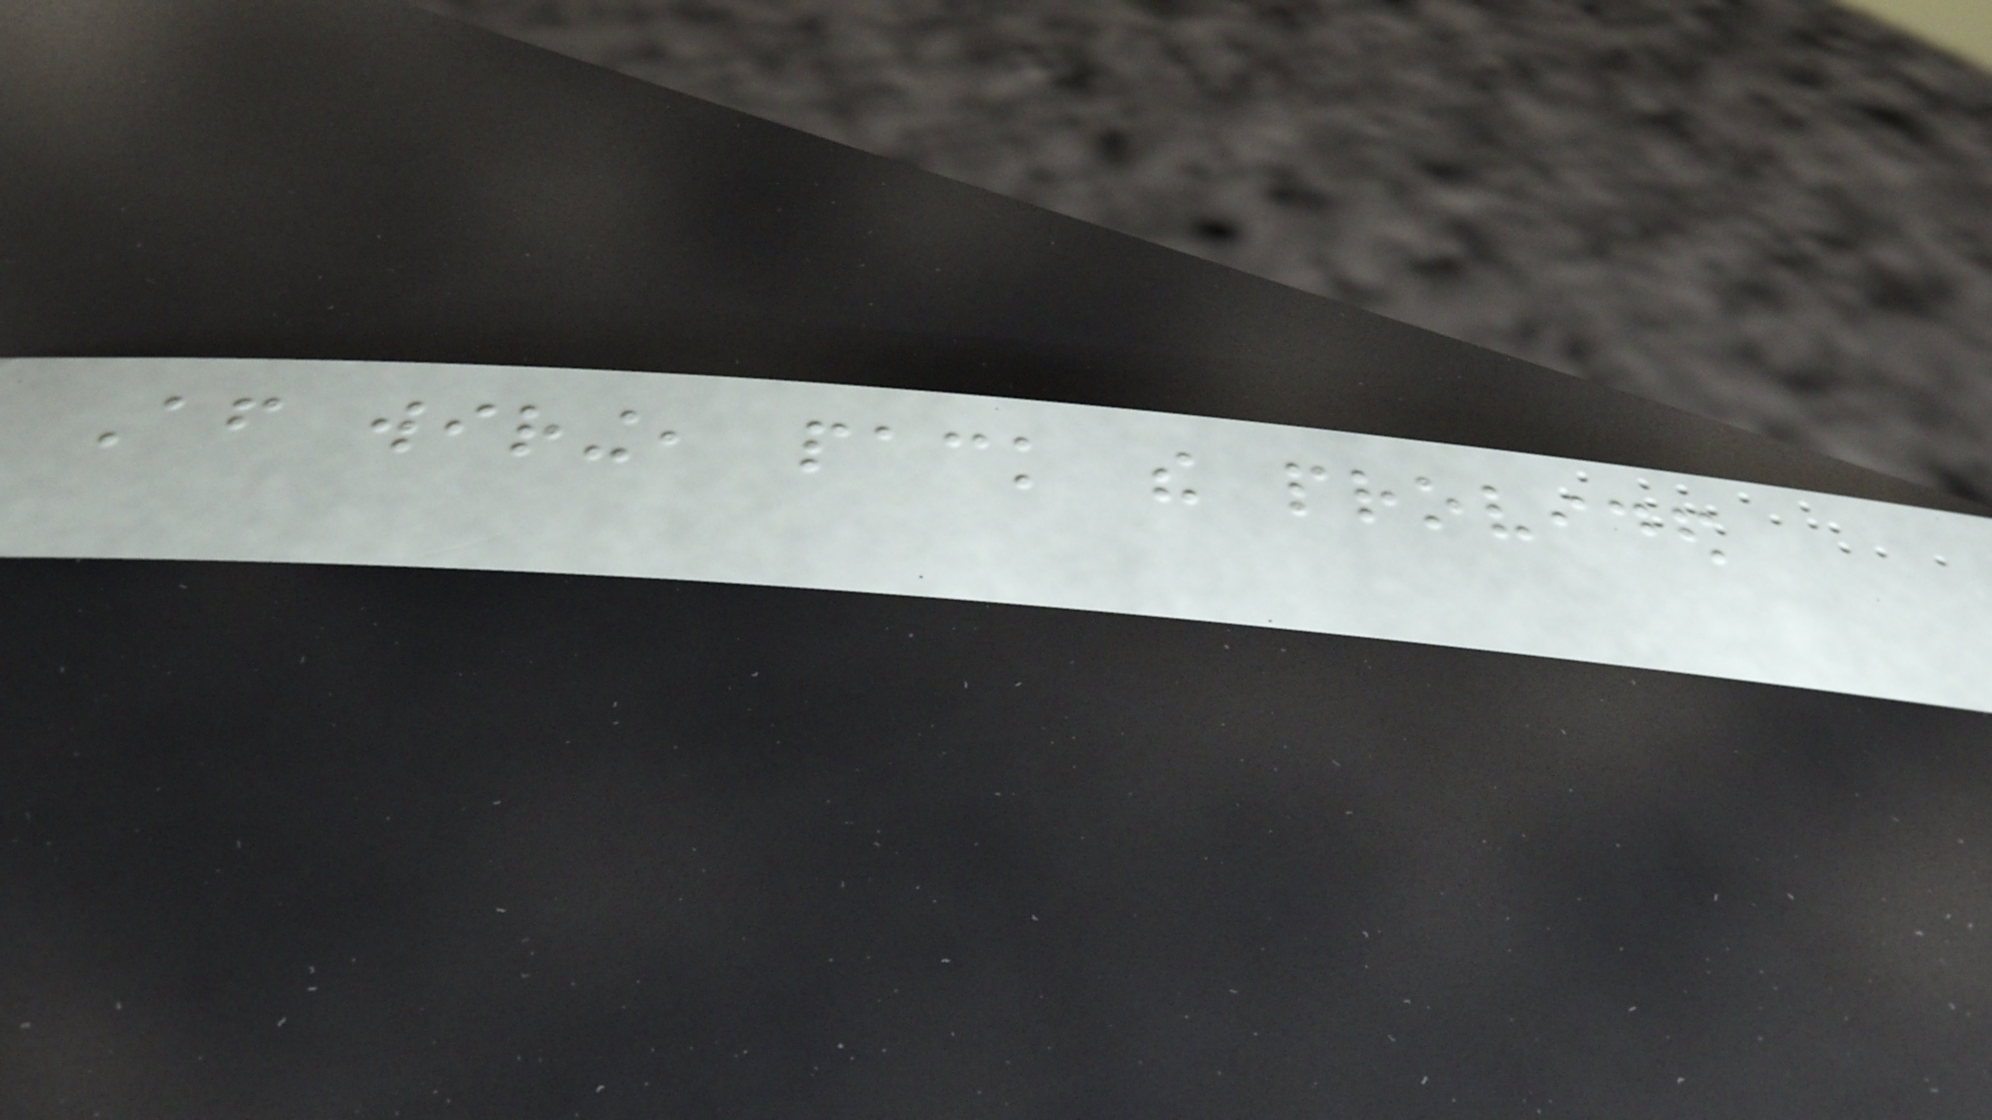After wiring, pack the provided
